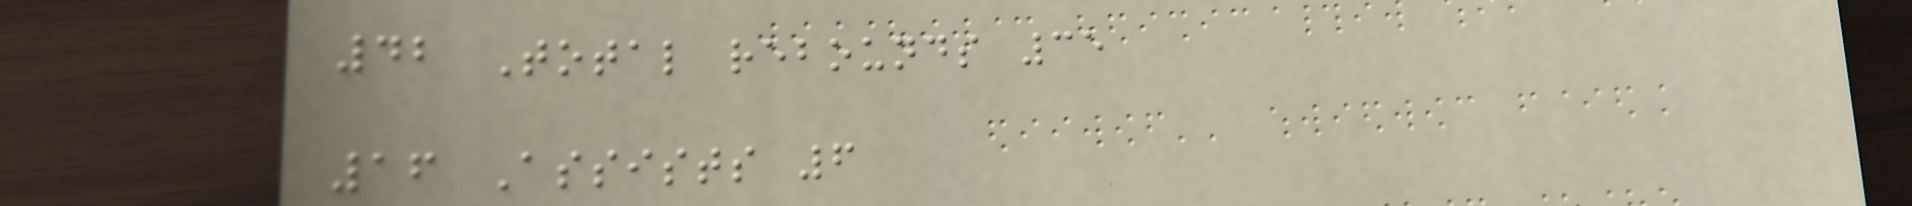42 Total rebounds 35
16 Assists 6
